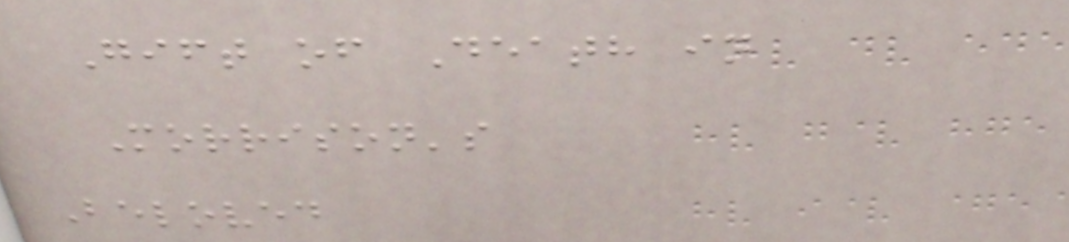Gift of Death in
Morrison's
Beloved
